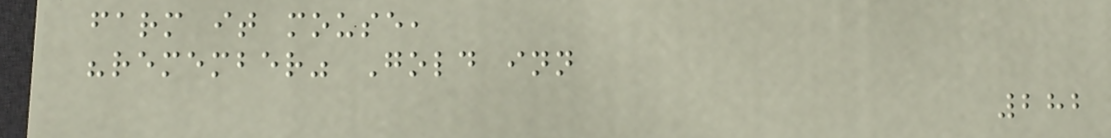farm it mouse,
"remember" Gold inn
282
